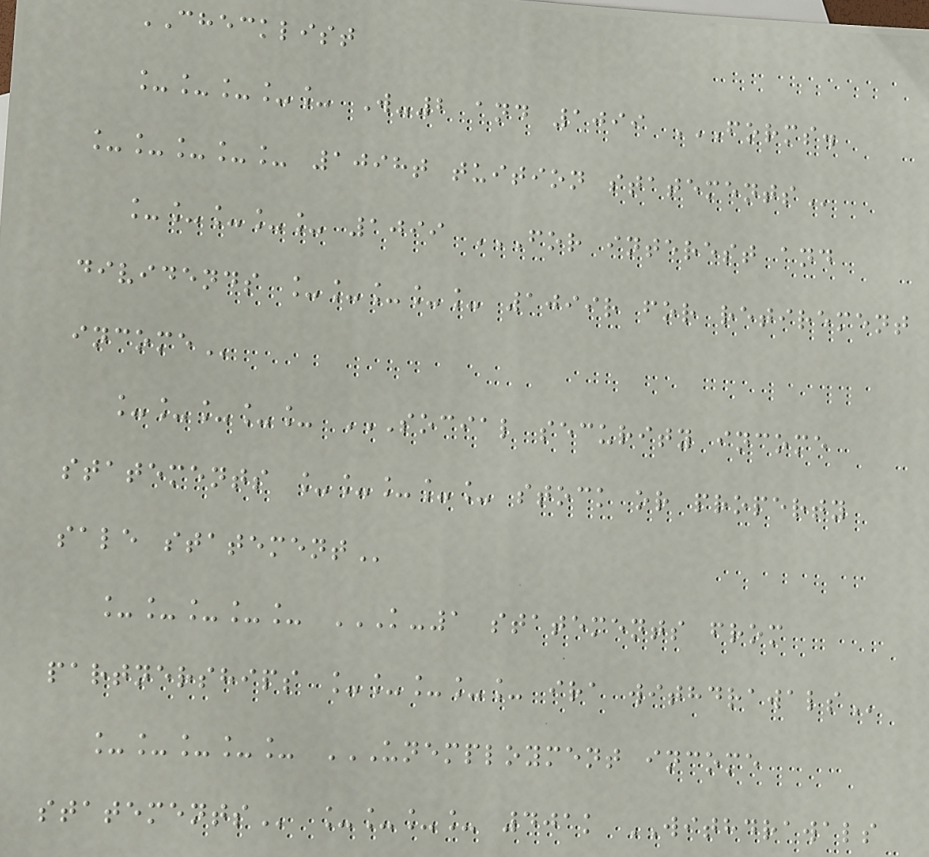CHECKLIST
_____ W-2 and 1099 FORMS.
_____ 1098T TUITION STATEMENTS
_____ 1099 FOR INTEREST AND
DIVIDENDS _____ 1099R FOR RETIREMENT
INCOME
_____ SOCIAL SECURITY INCOME
STATEMENTS _____ STOCK OR PROPERTY
SALE STATEMENT
_____ K-1 STATEMENTS FROM
PARTNERSHIPS _____ IRA WITHDRAWALS
_____ UNEMPLOYMENT INCOME
STATEMENTS ____ 401k WITHDRAWALS
